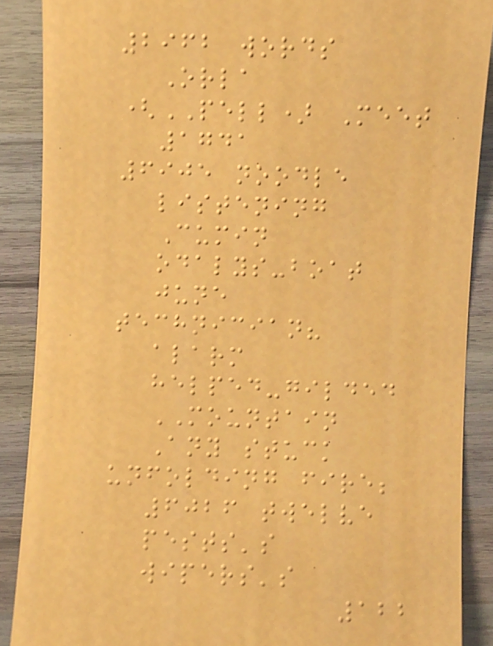2962 words
Orla
(PELL) Meet
1741
6905 noodle
listening
Cumin
odalys-boat
june
technician?
alarm
helped-gilded
MOUNTAIN
Any stuck
unfolding fire;
6026 twelve
pests's
wipers's
122
